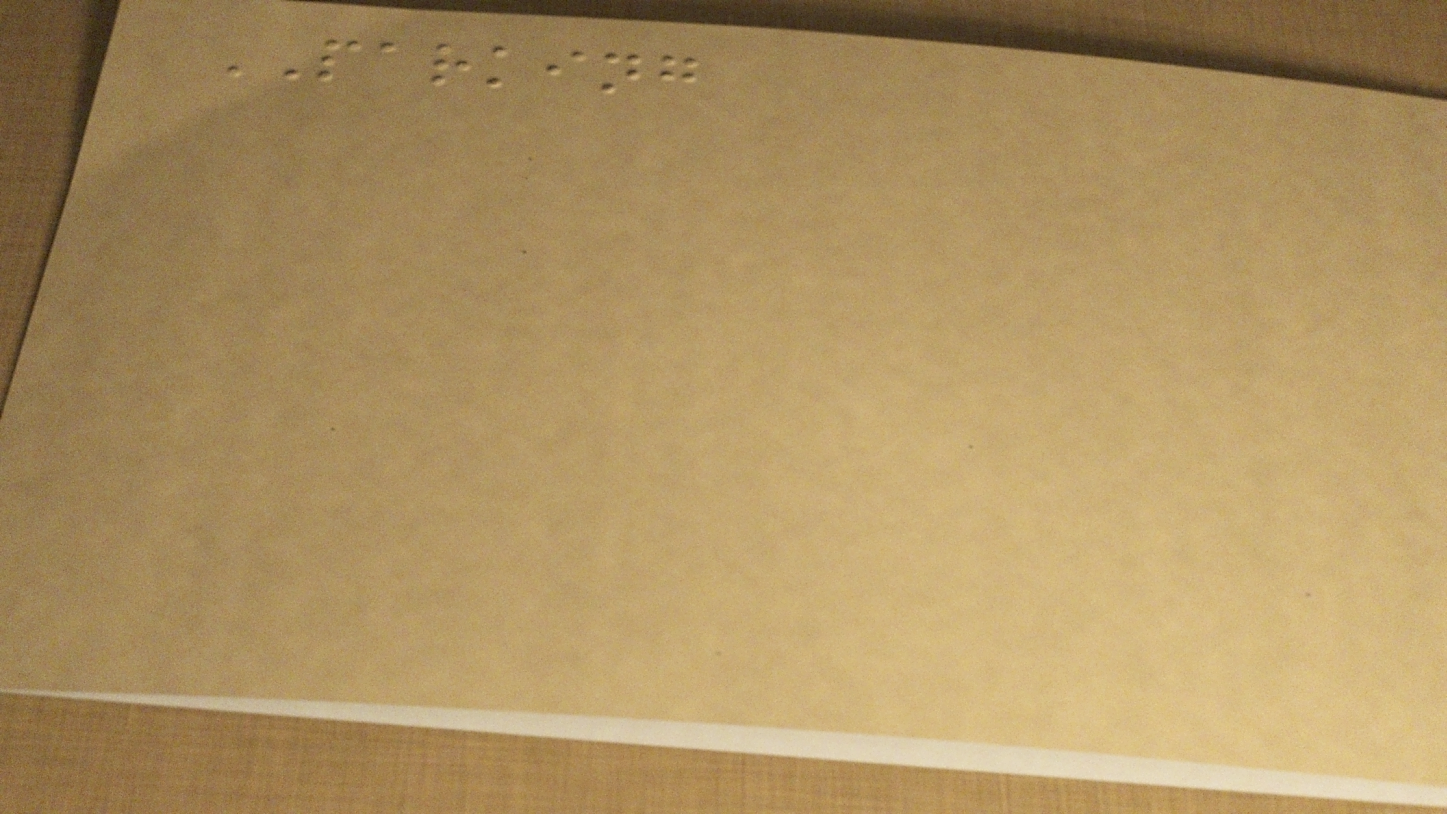PARKING
